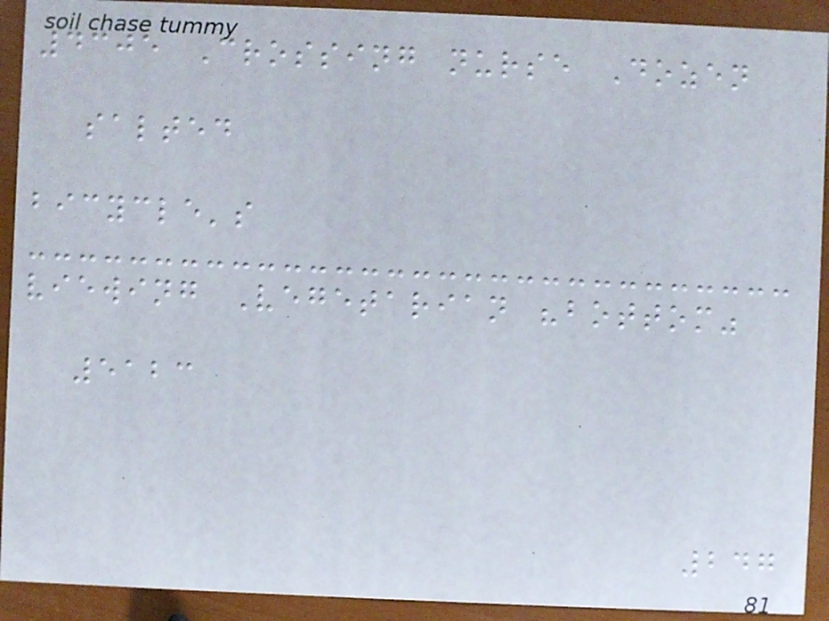4305 Crossing nurse Dozen
salted
bicycle's
viewing Vegetarian "bottom"
5123
247
